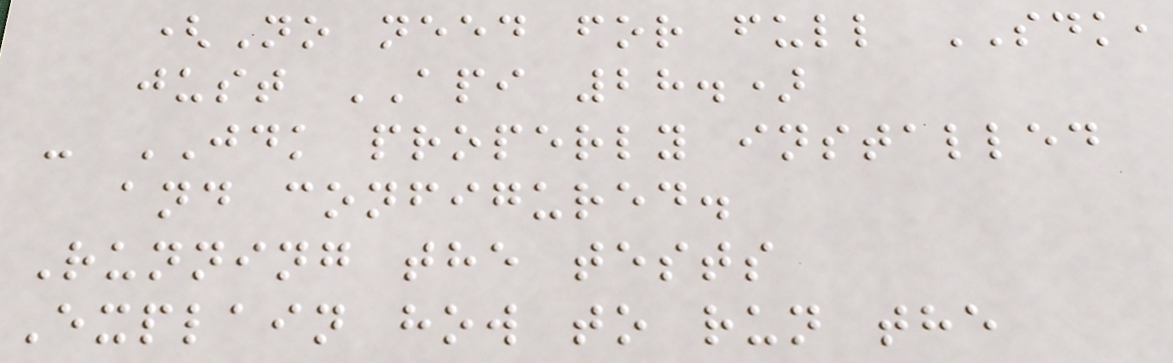(No need for full SDK,
just API 28.)
- JDK properly installed
and configured.
Running the tests
Explain how to run the
